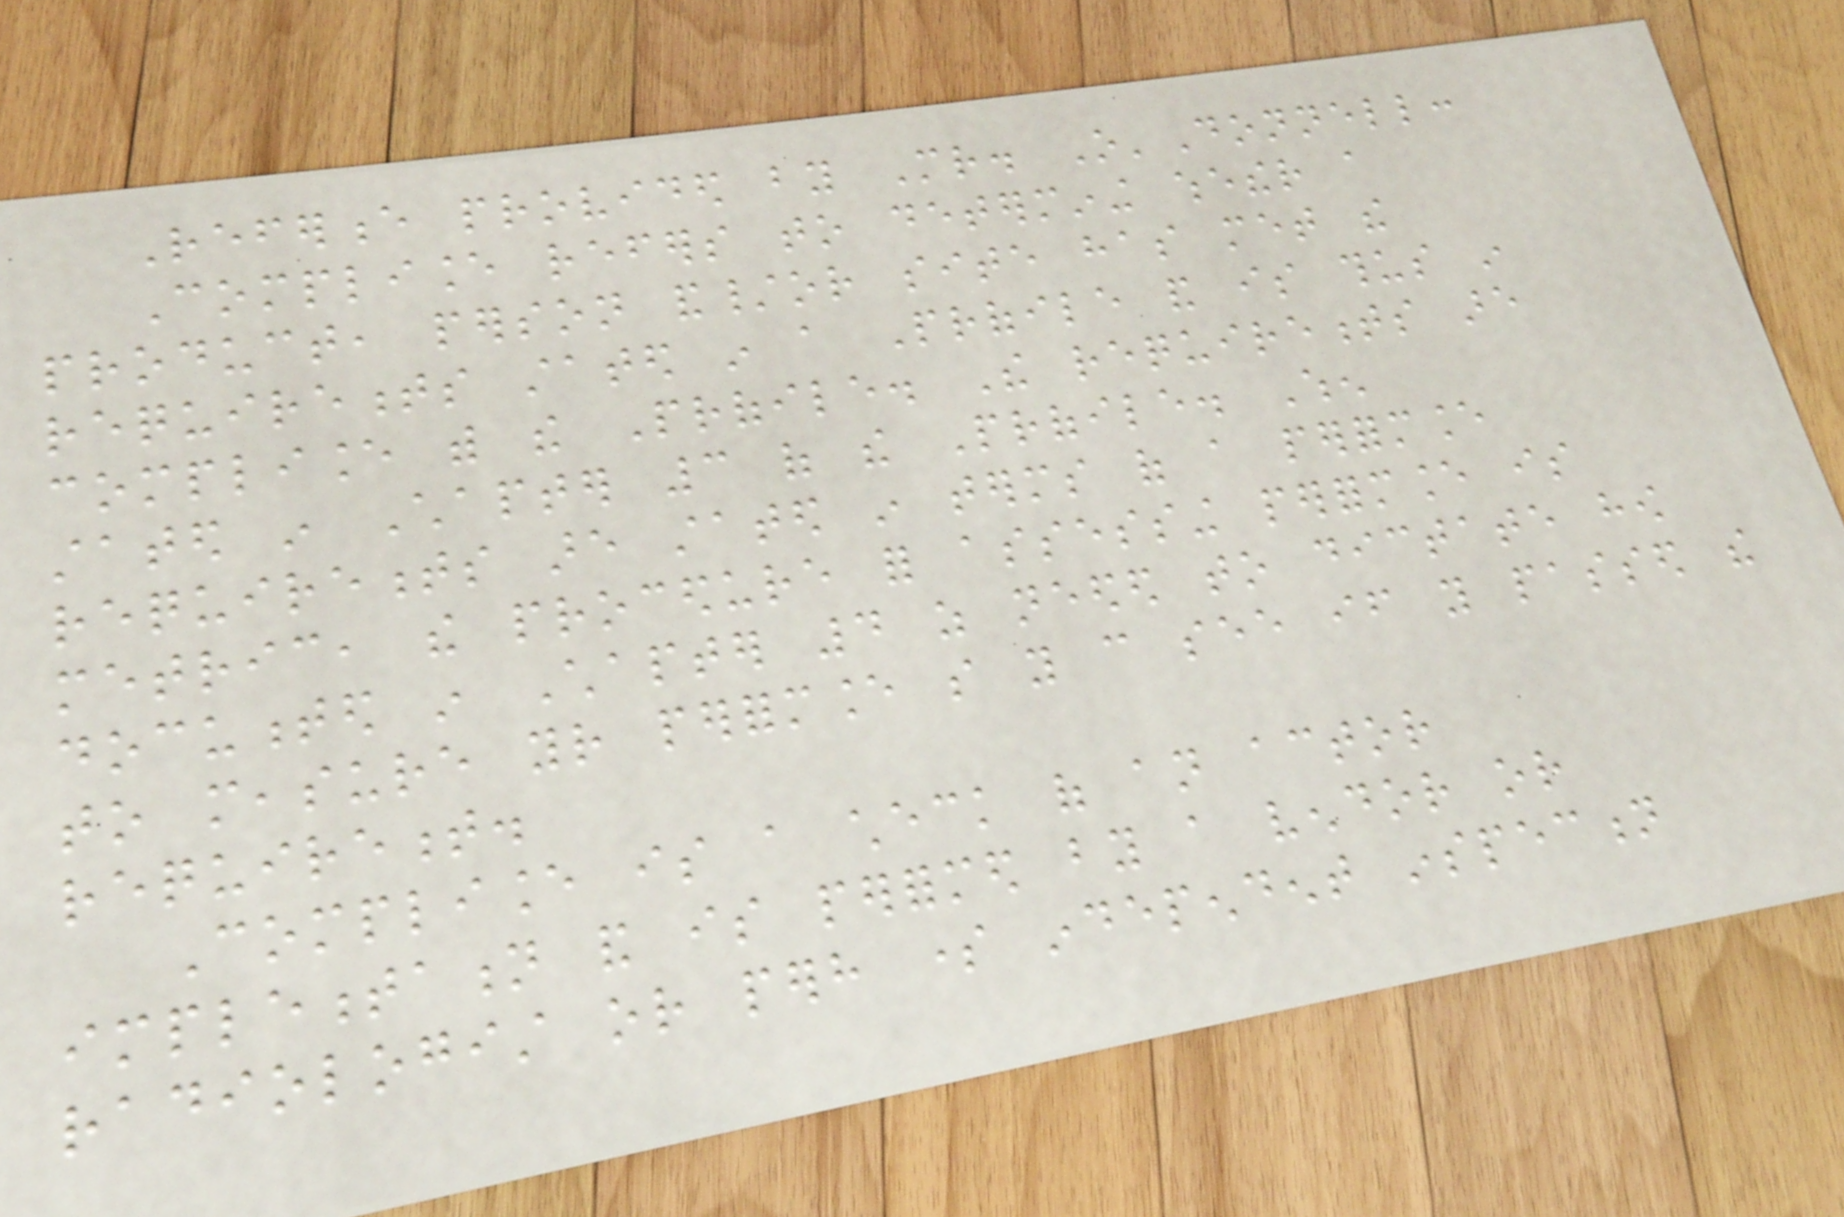Reference provided by Mr. O'Donnell:
Compliance refers to determining whether a
product, person and/or site has met the
requirements stated in a Profile and is thus in
compliance with the Profile. The requirements are
stated in Chapter 3 of the Profile. When
requirements are stated in terms of a performance
metric, the procedure for assessing performance is
documented in Chapter 4 as needed to dictate how
to measure your performance so you can see if you passed the
requirement.
Compliance is a check of an actor
implementation and is performed by a vendor or
radiologist or perhaps some independent inspection
